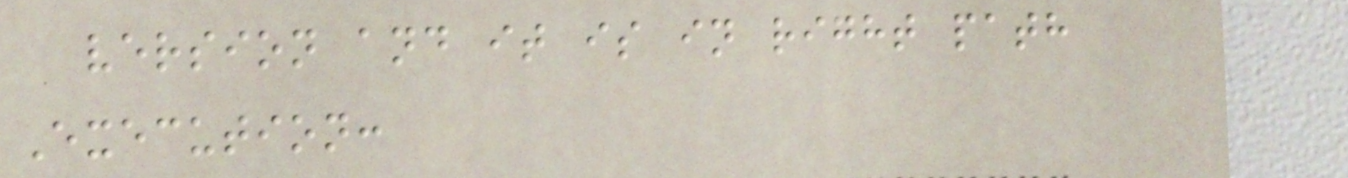version and it is in right path
Execution:
